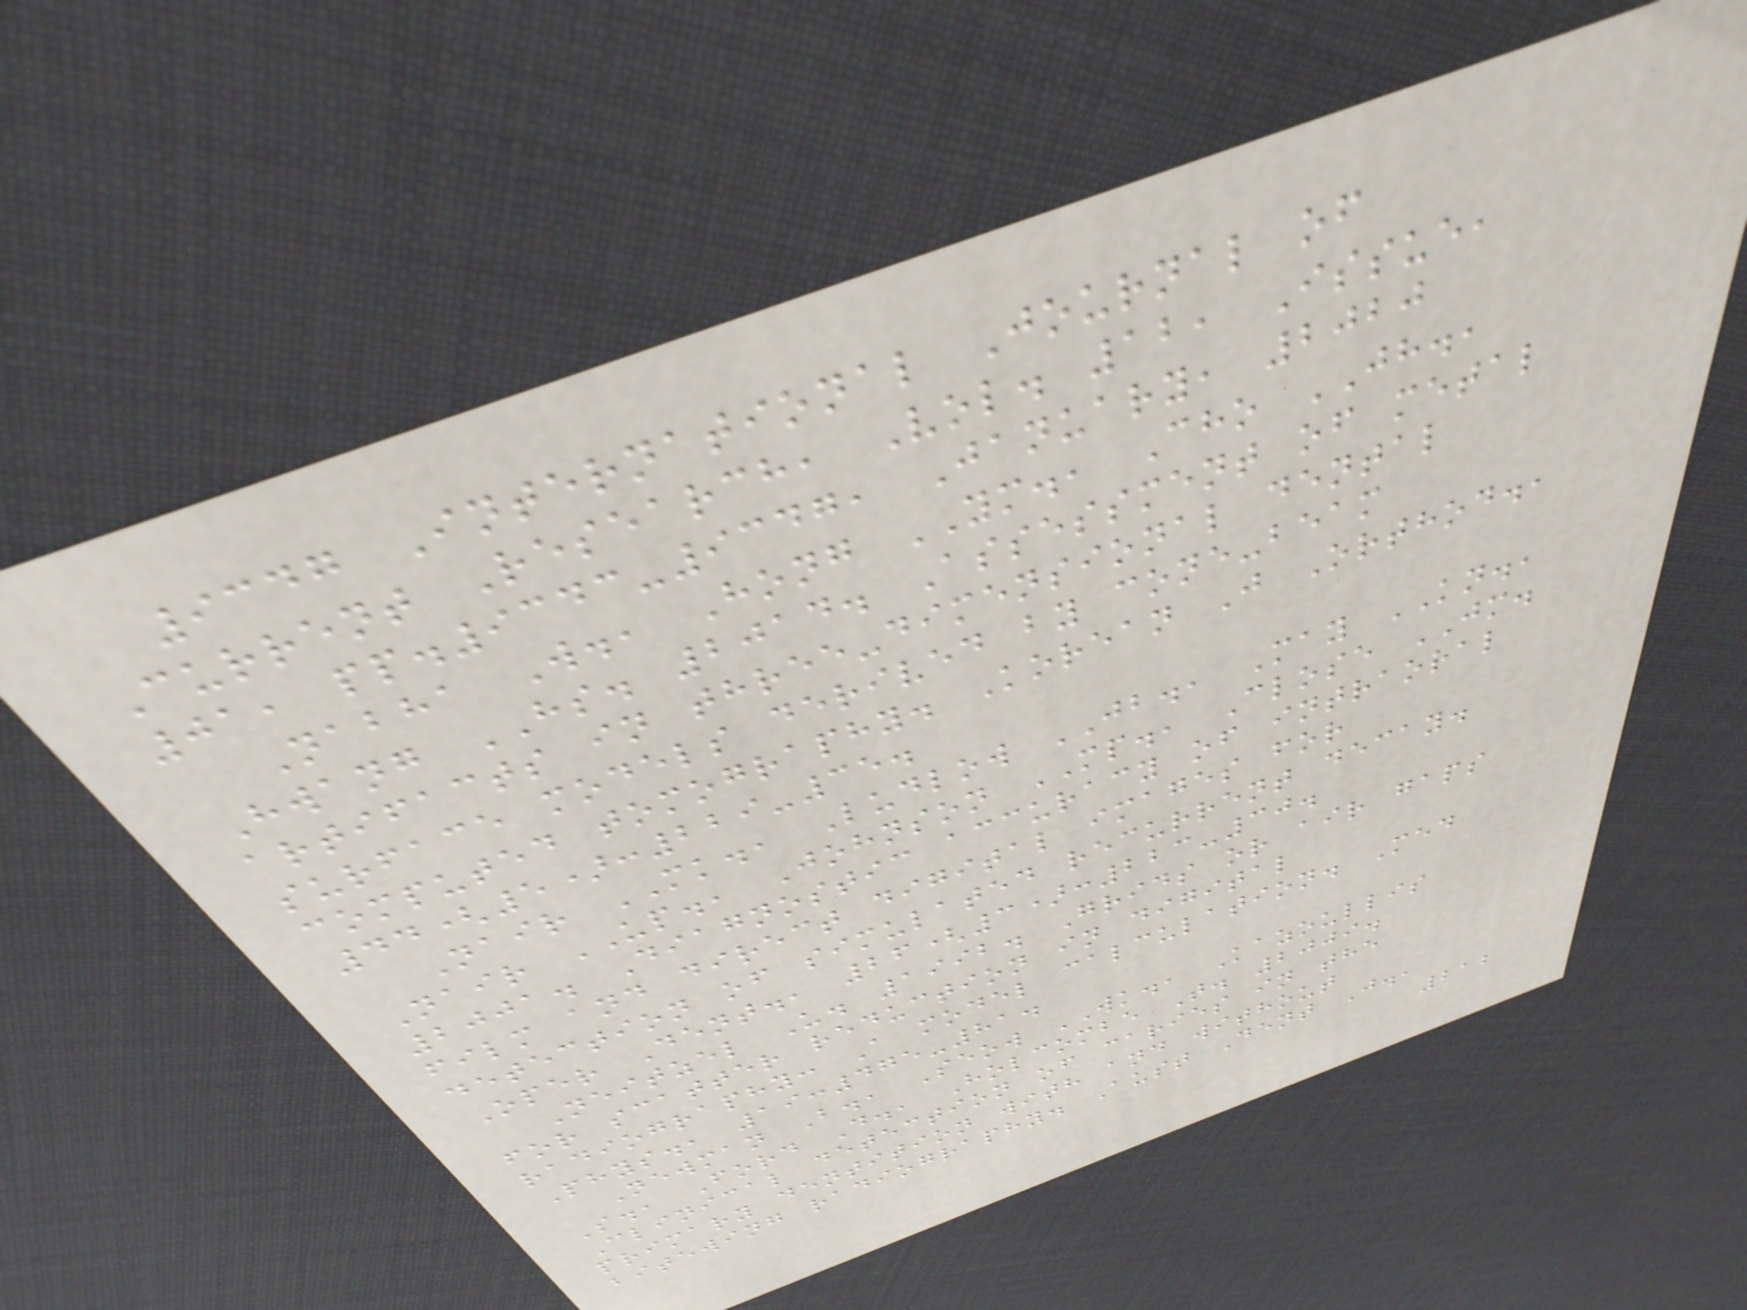9347 International Journal of
Current Research, Vol. 12, Issue,
01, pp.9343-9347, January, 2020
Nabha W., Hong YM., Cho JH.,
Hwang HS. 2014. Assessment of metal
artifacts in three-dimensional dental
surface models derived by cone-beam
computed tomography. Korean J Orthod.,
44(5):229-35.
Nair MK., Ludlow JB., May KN.,
Nair UP., Johnson MP., Close JM.
2001. Diagnostic accuracy of intraoral
film and direct digital images for
detection of simulated recurrent decay.
Oper Dent., 26(3):223-30.
Neitzel U. 1992. Grids or air gaps
for scatter reduction in digital
radiography: A model calculation. Med
Phys., 19:475-81.
Newman B., Seow WK., Kazoullis
S., Ford D., Holcombe T. 2009.
Clinical detection of caries in the
primary dentition with and without
bitewing radiography. Aust Dent J.,
212
